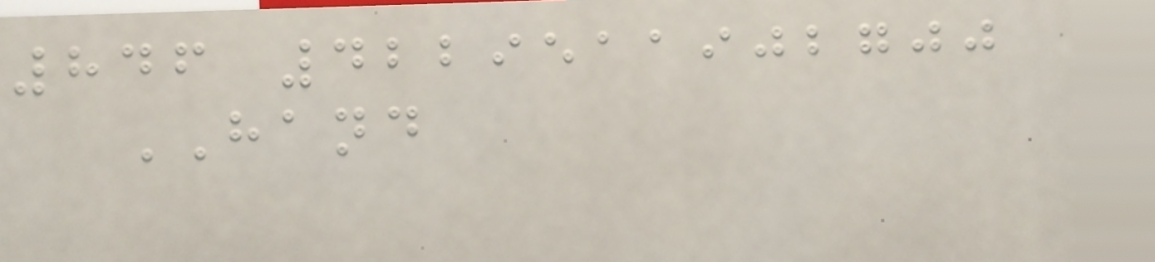846 4229511902700
HAND
